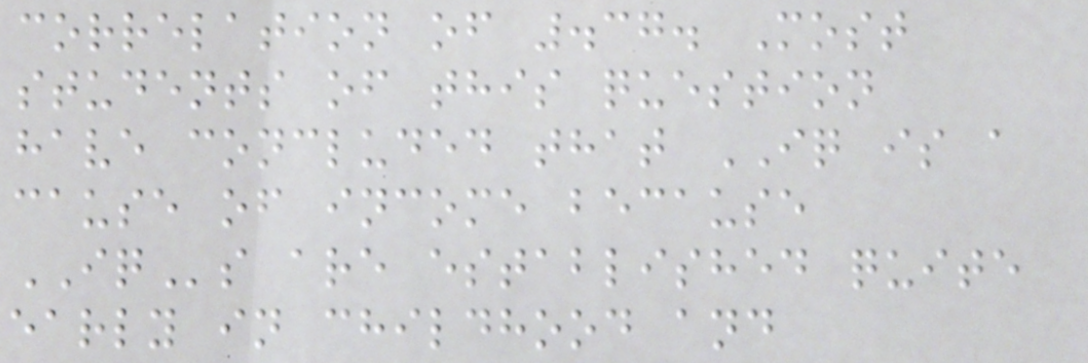correlation of .37. Most
students of this question
have concluded that IQ is a
cause of income because
IQs are established quite
early in childhood and
